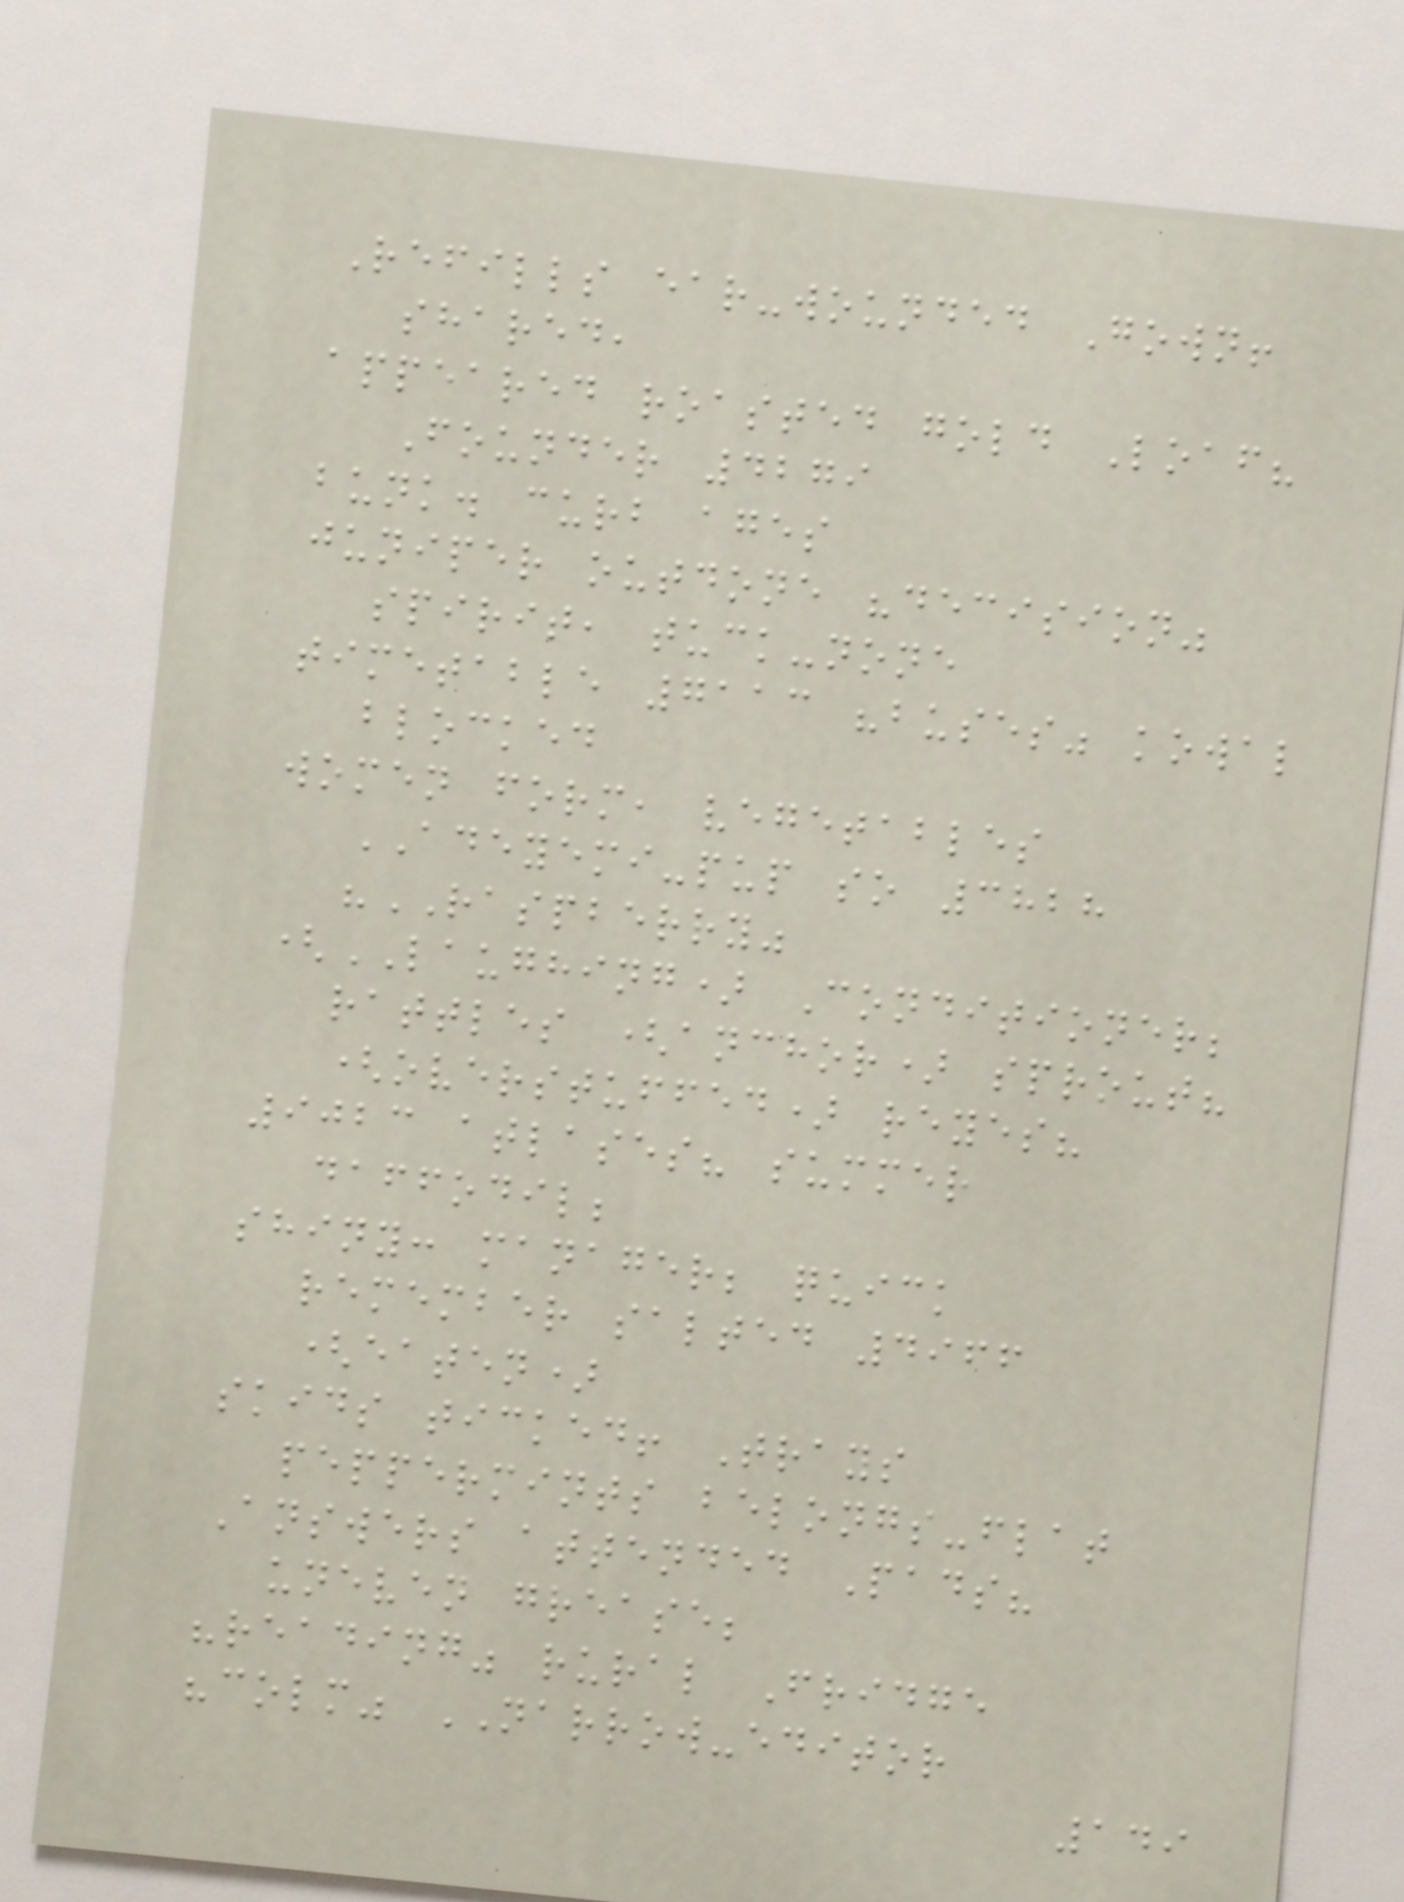Refills ear-wounded Gown!
shared,
appeared roasted gold Loaf?
Founder 4279
bunk. curb ages
juniper outdone "decision"
spirit, tuck-none
timetable 7113 "buses" kowal
blocked
women form, vegetables
ADEYEMI-pup so 3828
"RASPBERRY"
(LAUGHING) Conditioner;
rattles (anchor) sprout?
(overstuffed) reyes?
9023 atlases? summer
daffodil;
shiny: manager; quick
remember salted 4966
(eaten)
skids ticked! Trays
peppermints belongs-flat
Answers attended Pads?
uneven grease;
"reading" rural Fridge
"colm" NARROW-editor
149
